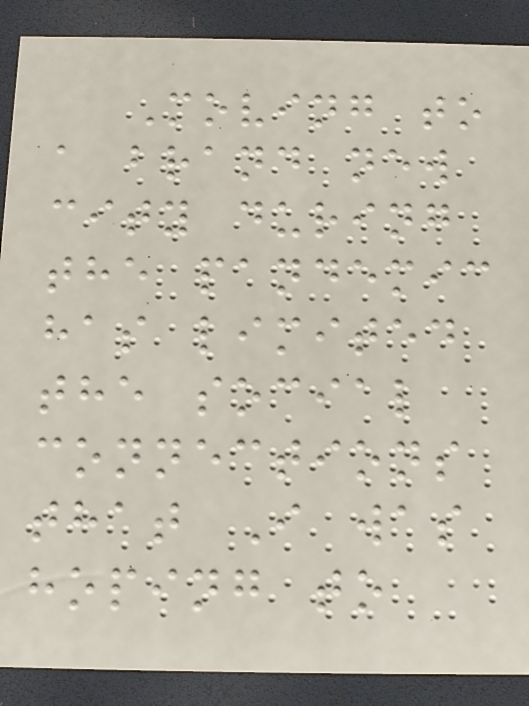Moving to
a brand new
city during
the pandemic
has limited
the social
connections
that I was
hoping to
